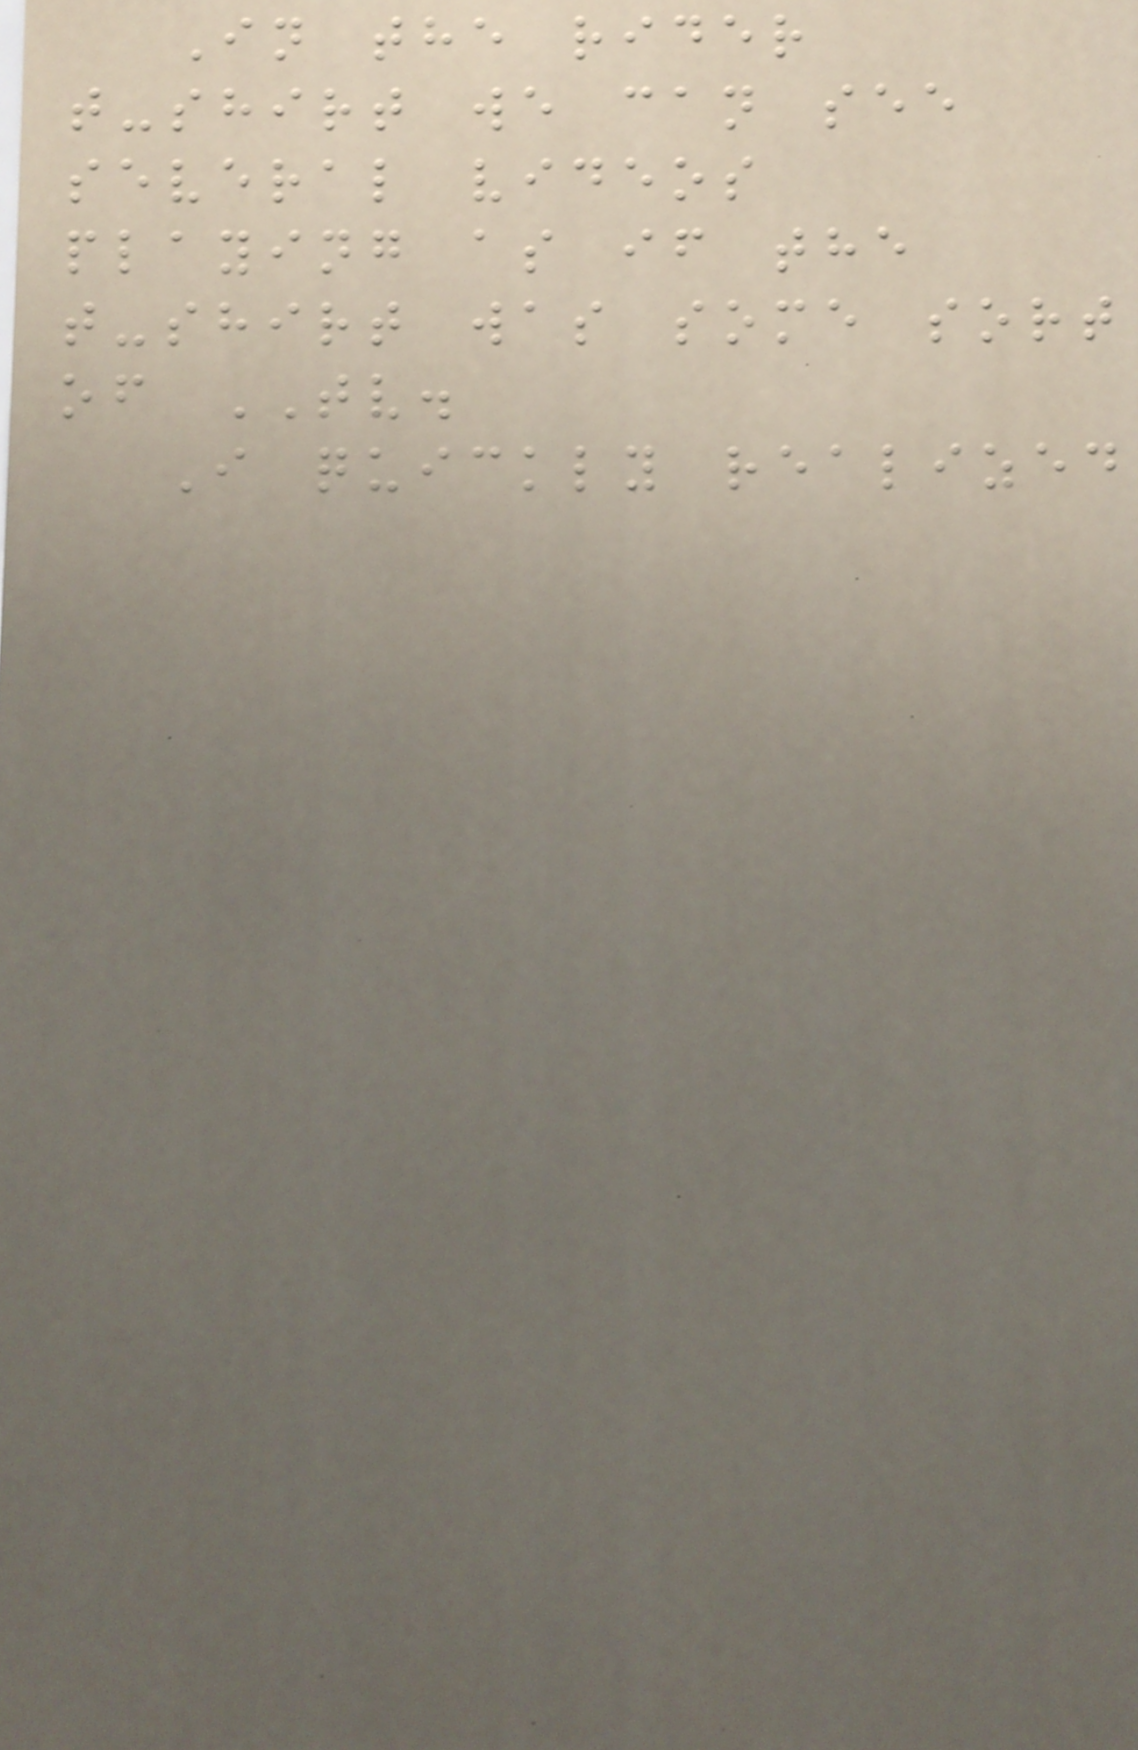In the rider
t-shirt we can see
several videos
playing as if the
t-shirt was some sort
of TV.
I quickly realized
